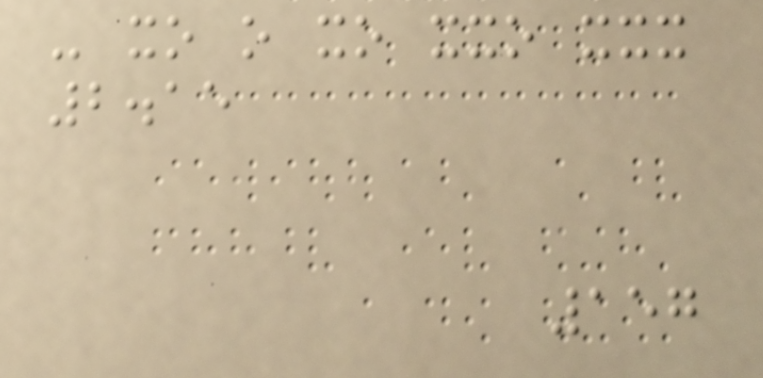- xo o xo xxo xxx
2.15
157
